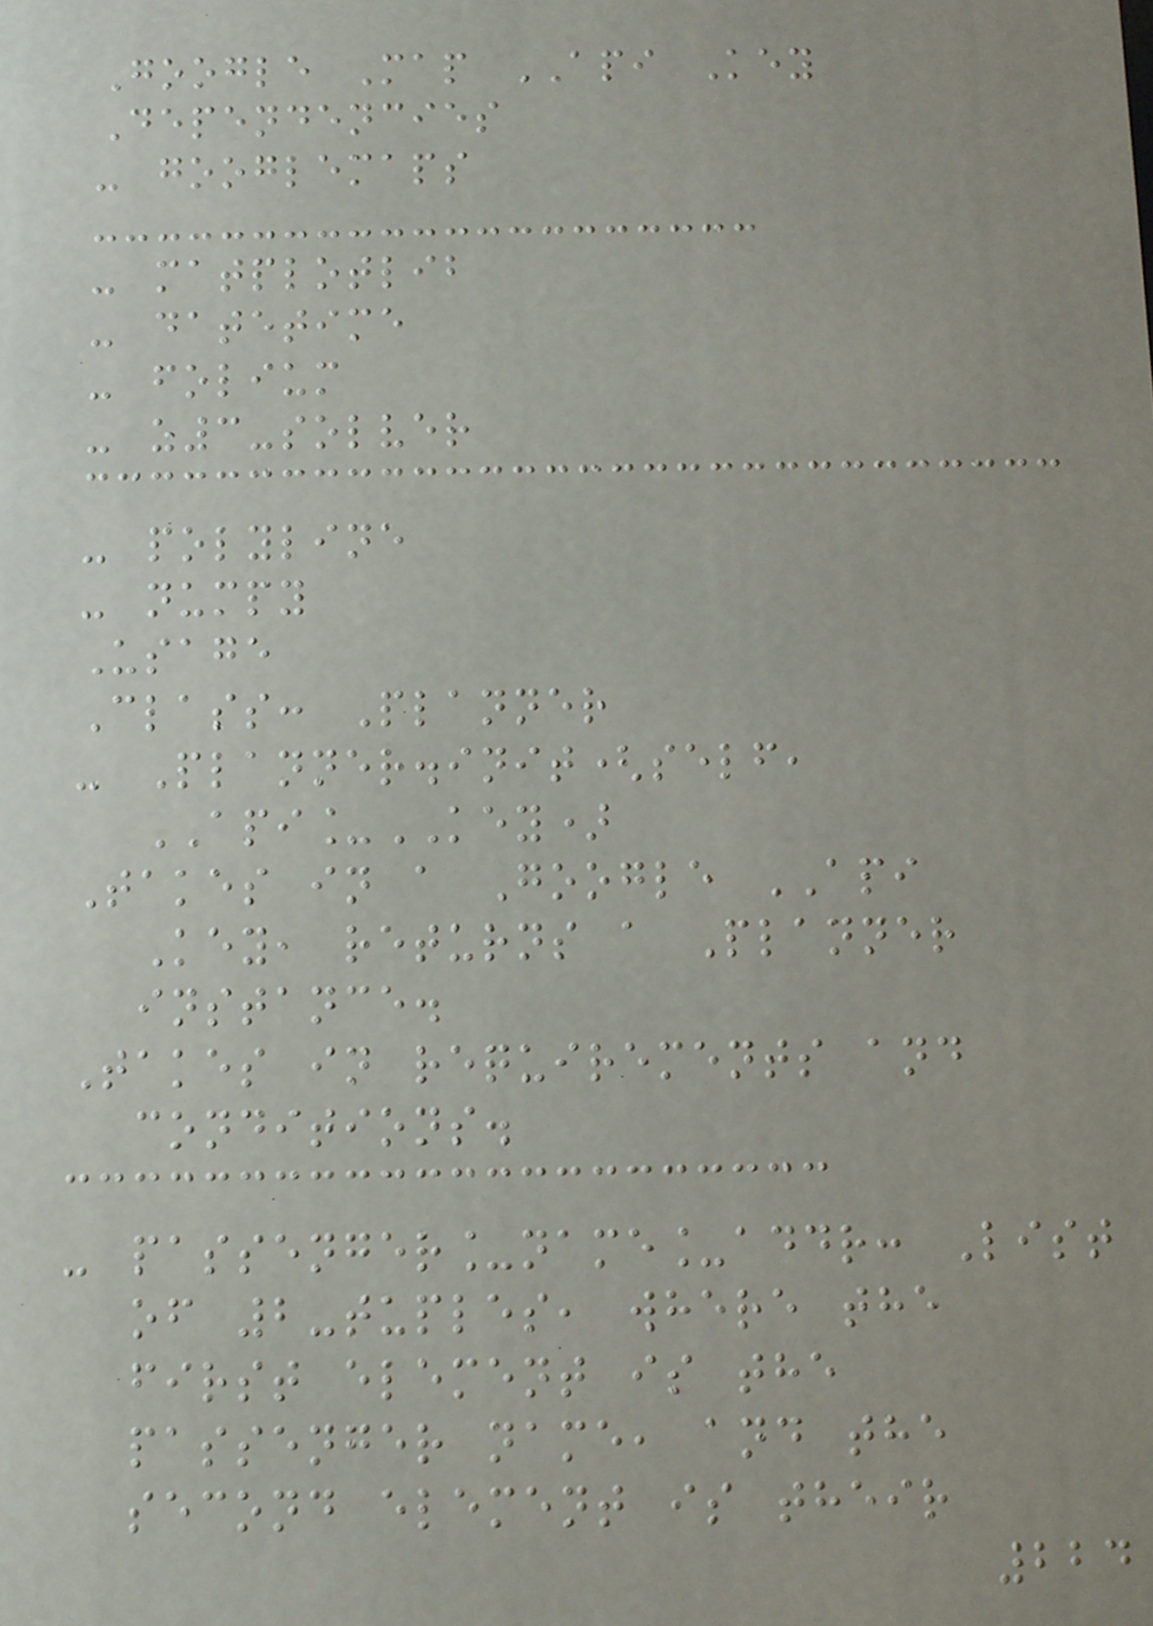Google Map API Key
Dependencies
- googlemaps
- matplotlib
- datetime
- folium
- z3-solver
- polyline
- numpy
Usage
Class: Planner
- Planner.init(self,
API_KEY)
Takes in a Google API
Key, returns a Planner
instance.
Takes in requirements and
conditions.
- passenger_name_addr: List
of 2-tuples, where the
first element is the
passenger name, and the
second element is their
224
